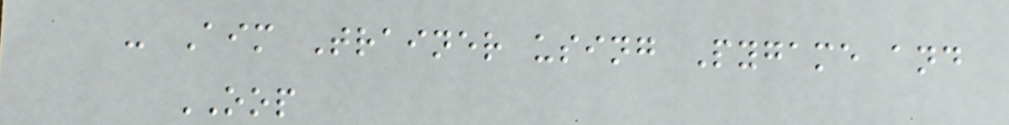- Aim Trainer using Pygame and
OOP
